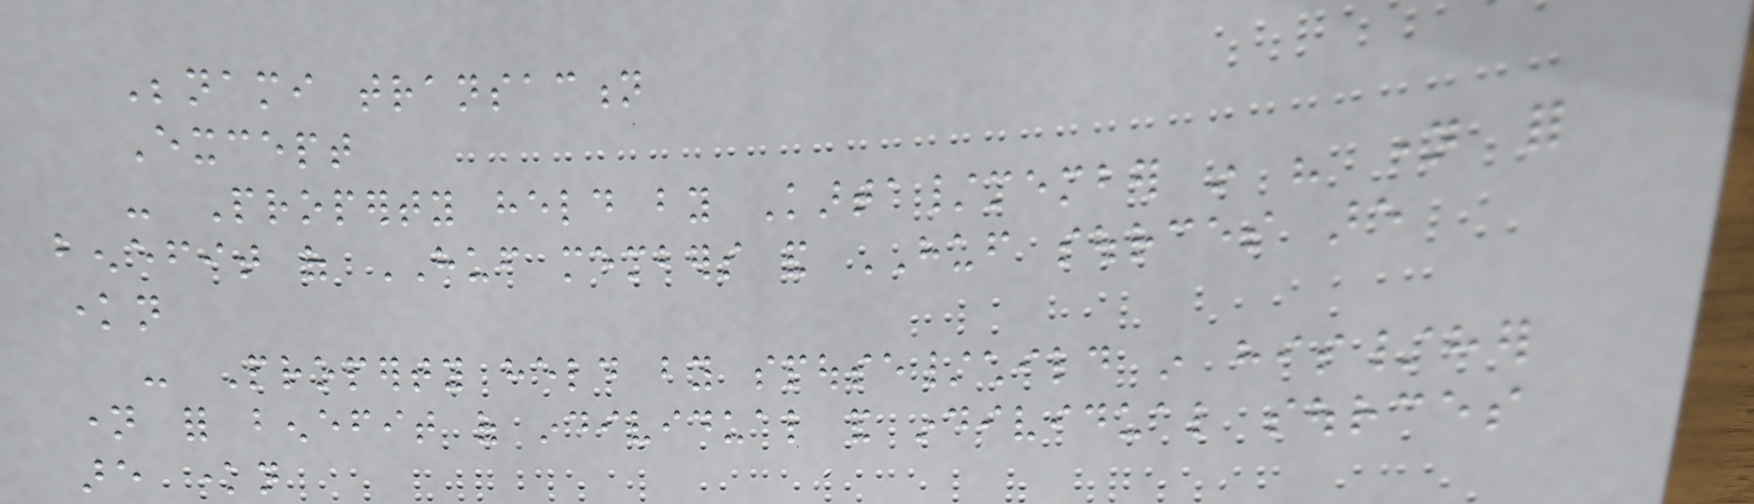Benami transaction
Except
- Property held by Karta/member in his name for
benefit of HUF members and HUF sources are
known
- Property held by spouse/child in his/her
name for benefit of individual and individual sources
are known
